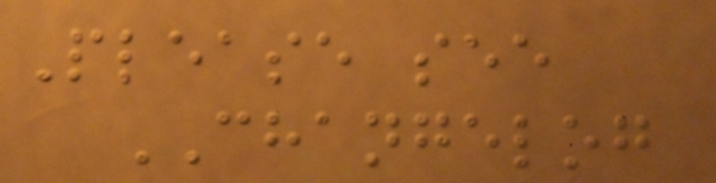Please see
CHANGELOG
